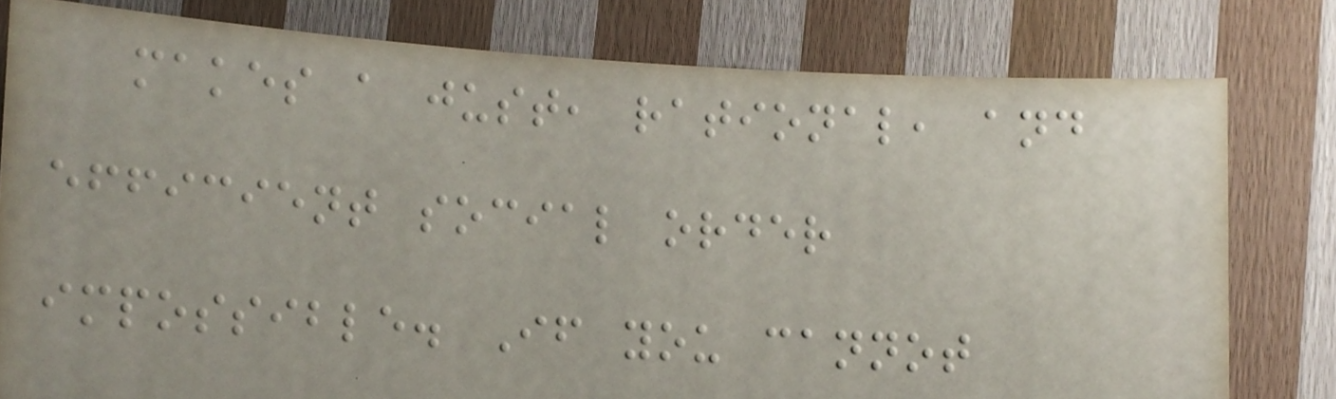makes a just, rational, and
efficient social order
impossible. If you cannot
